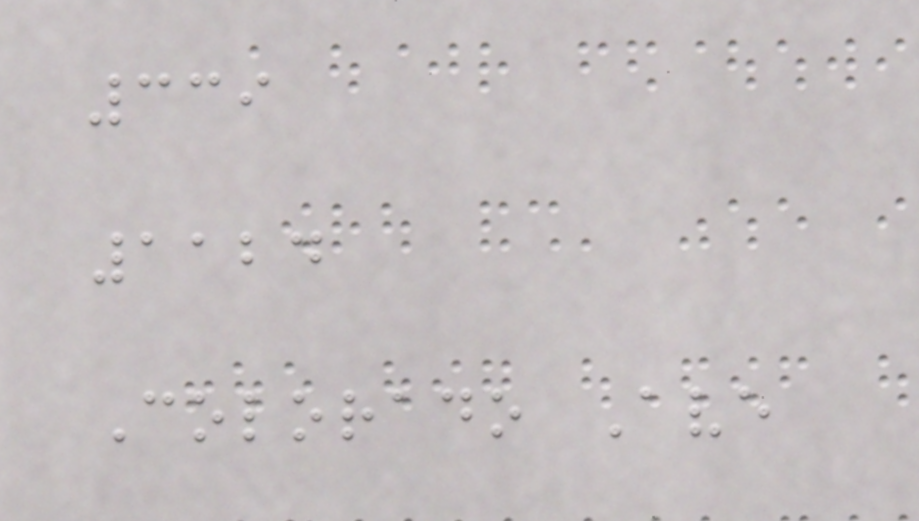339
1124
Colorado Ave
